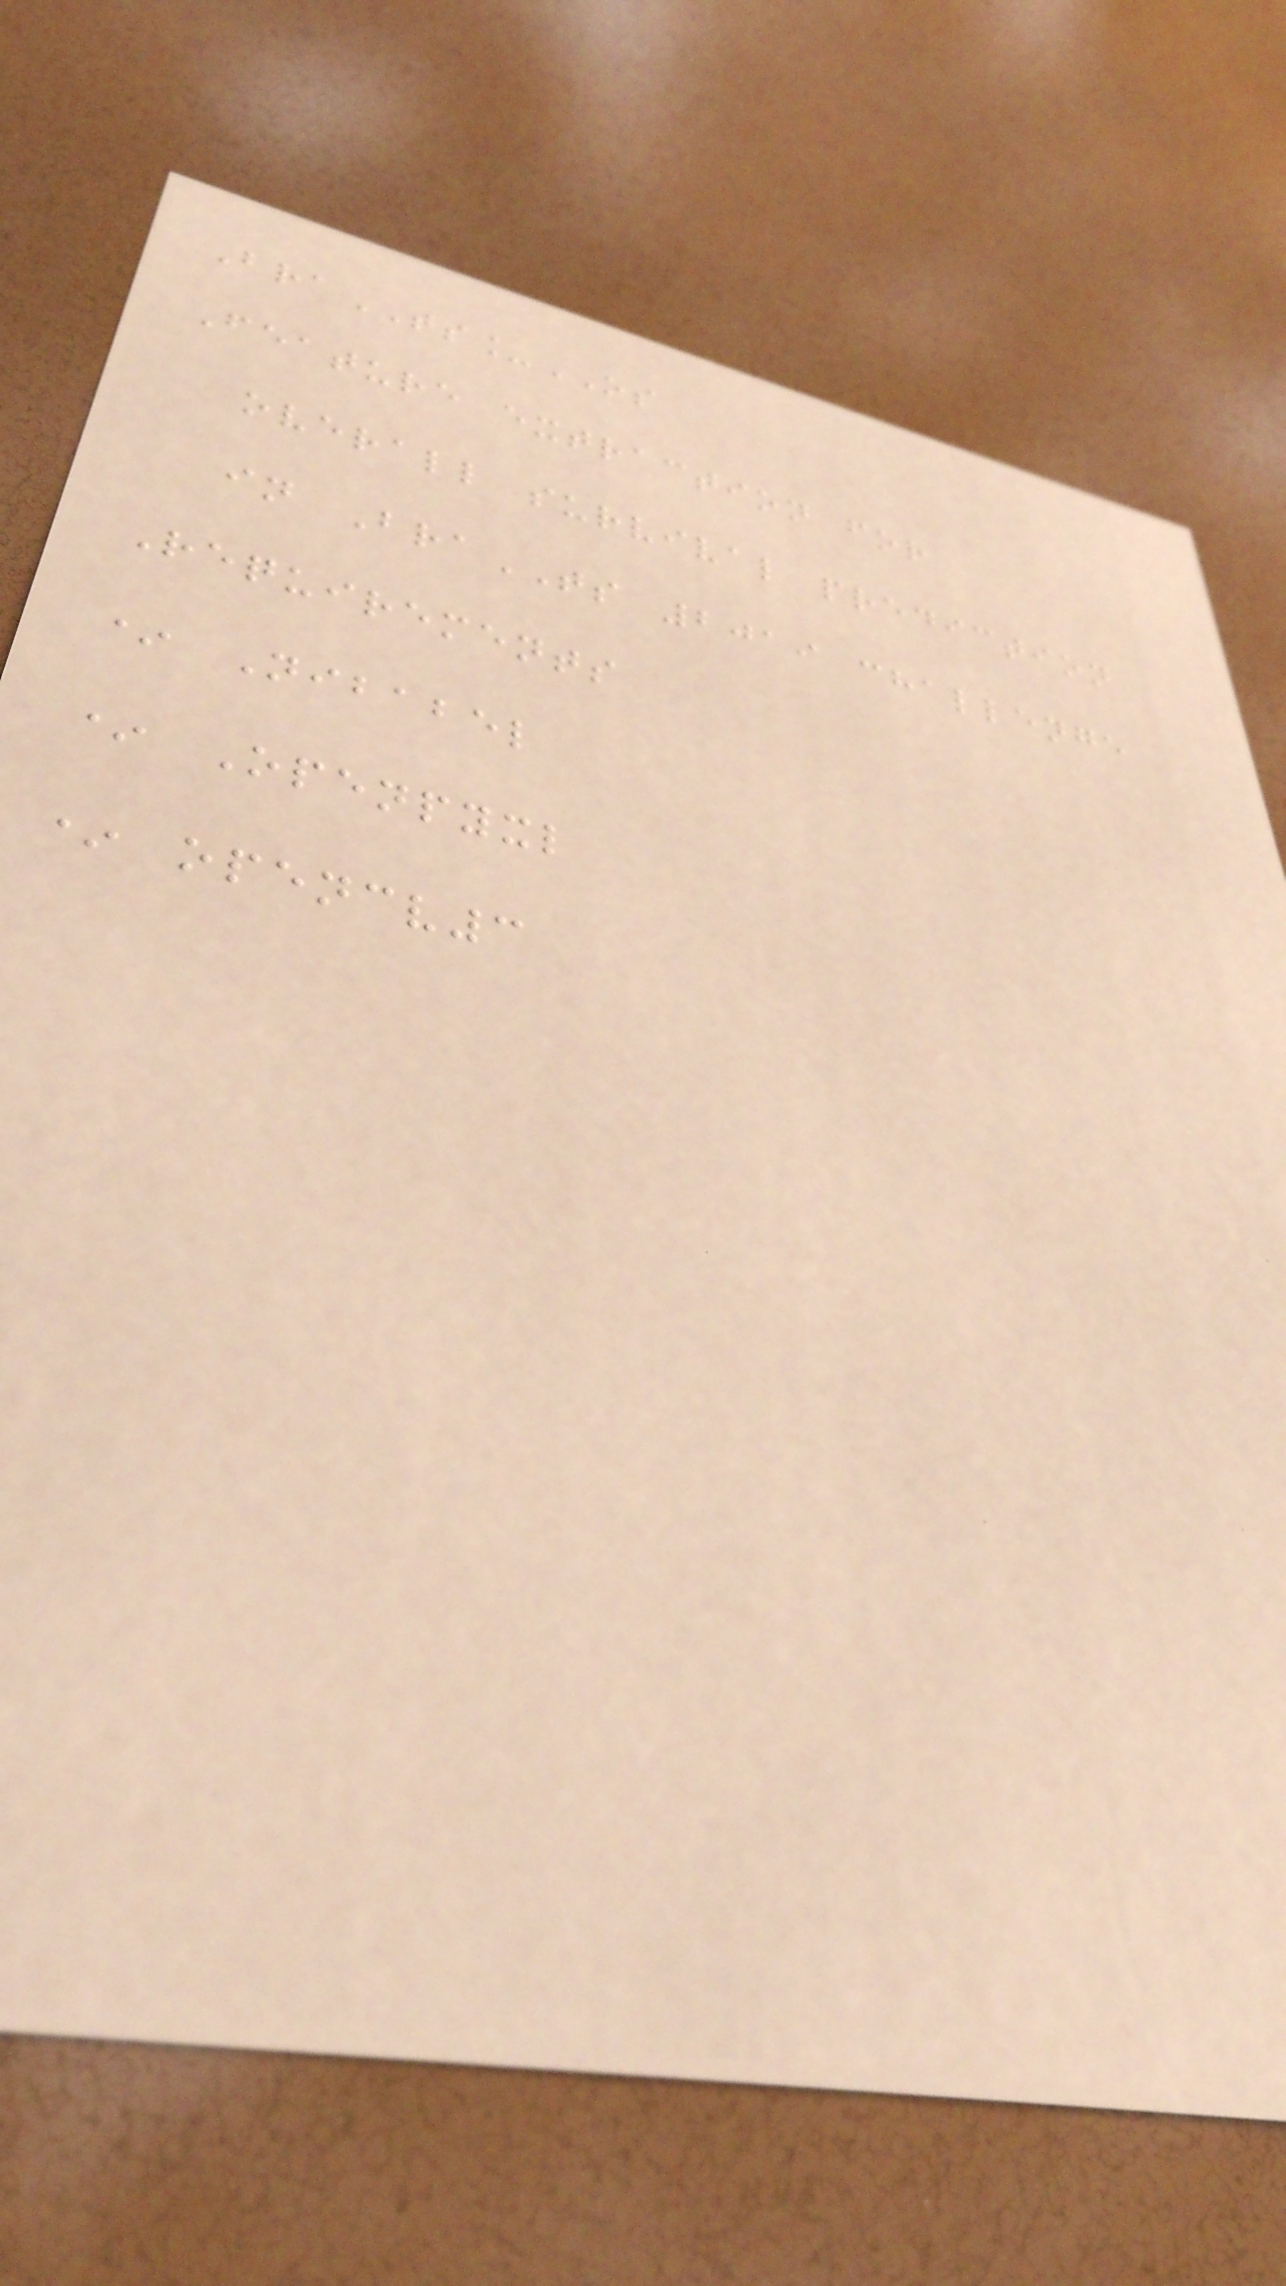BraTS_OS
Feature extraction for
overall survival prediction
in BraTS 2019 challenge
Requirements
* Nibabel
* Openpyxl
* opencv3
